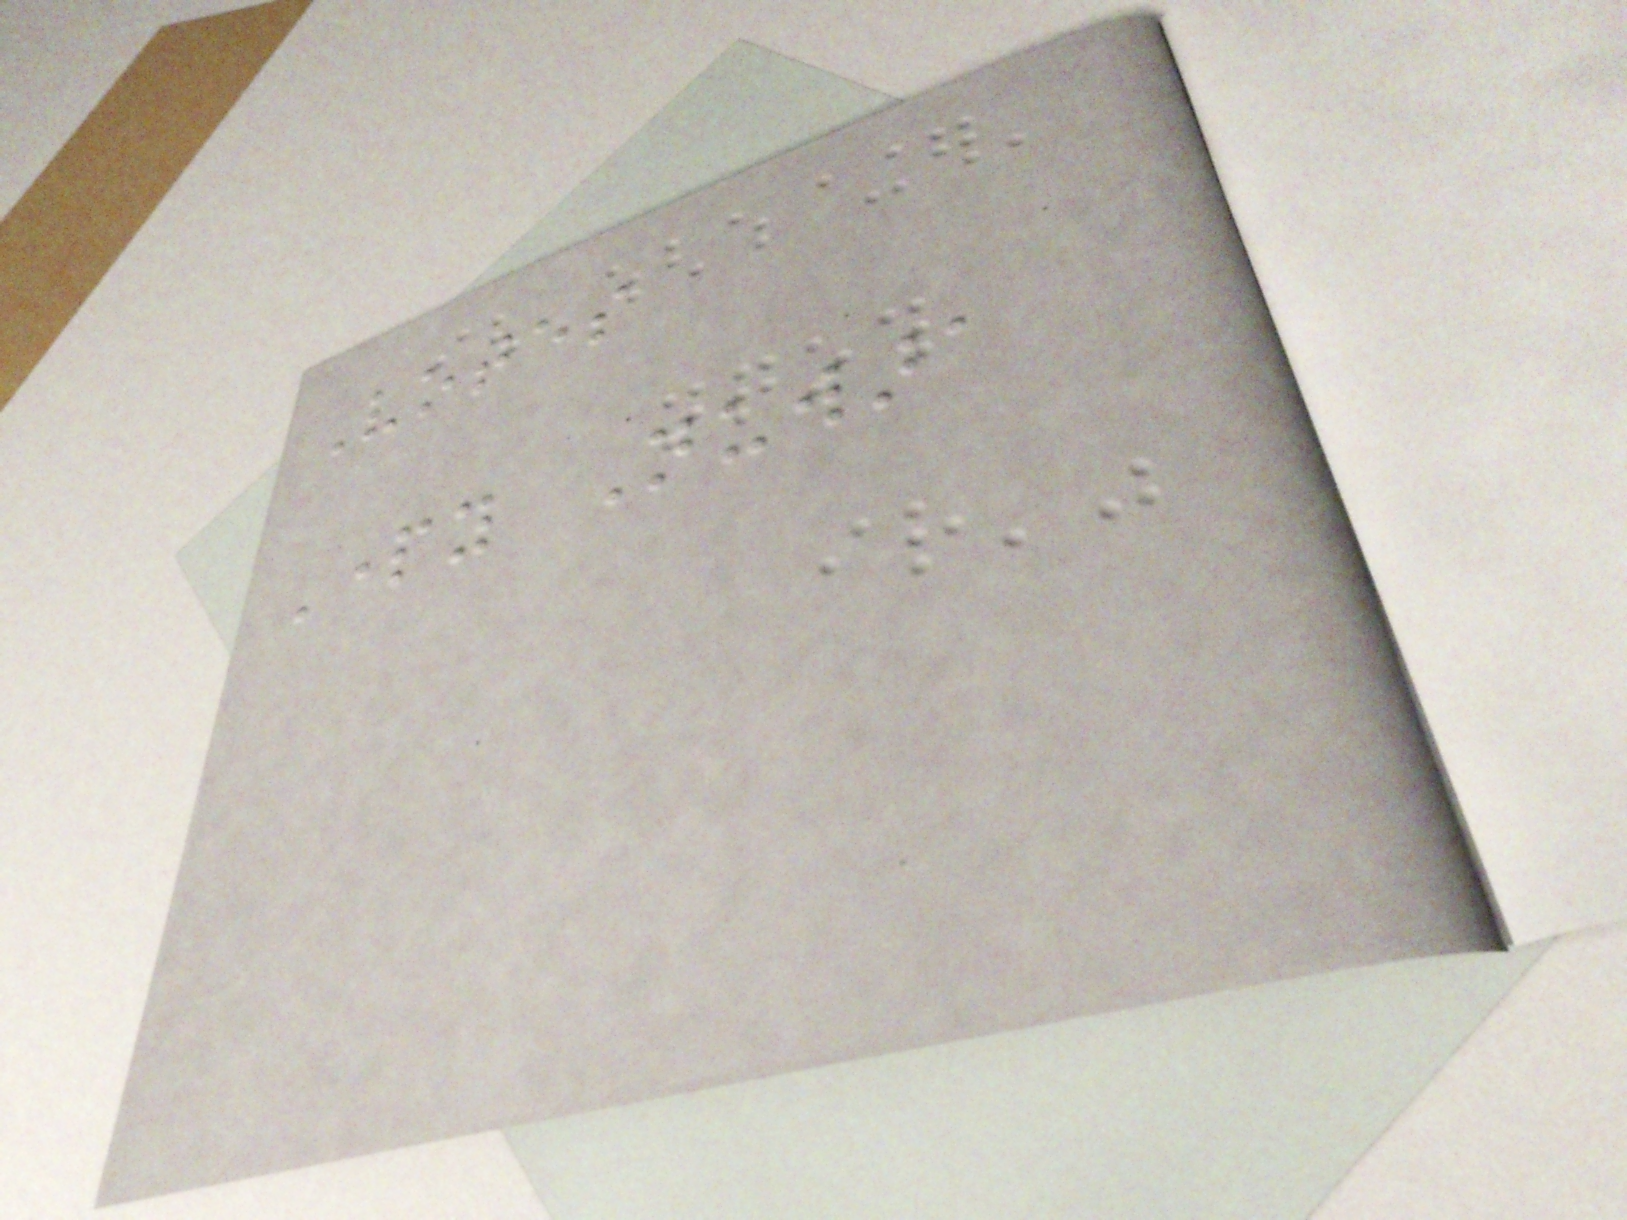Votes
Party Nuwara
